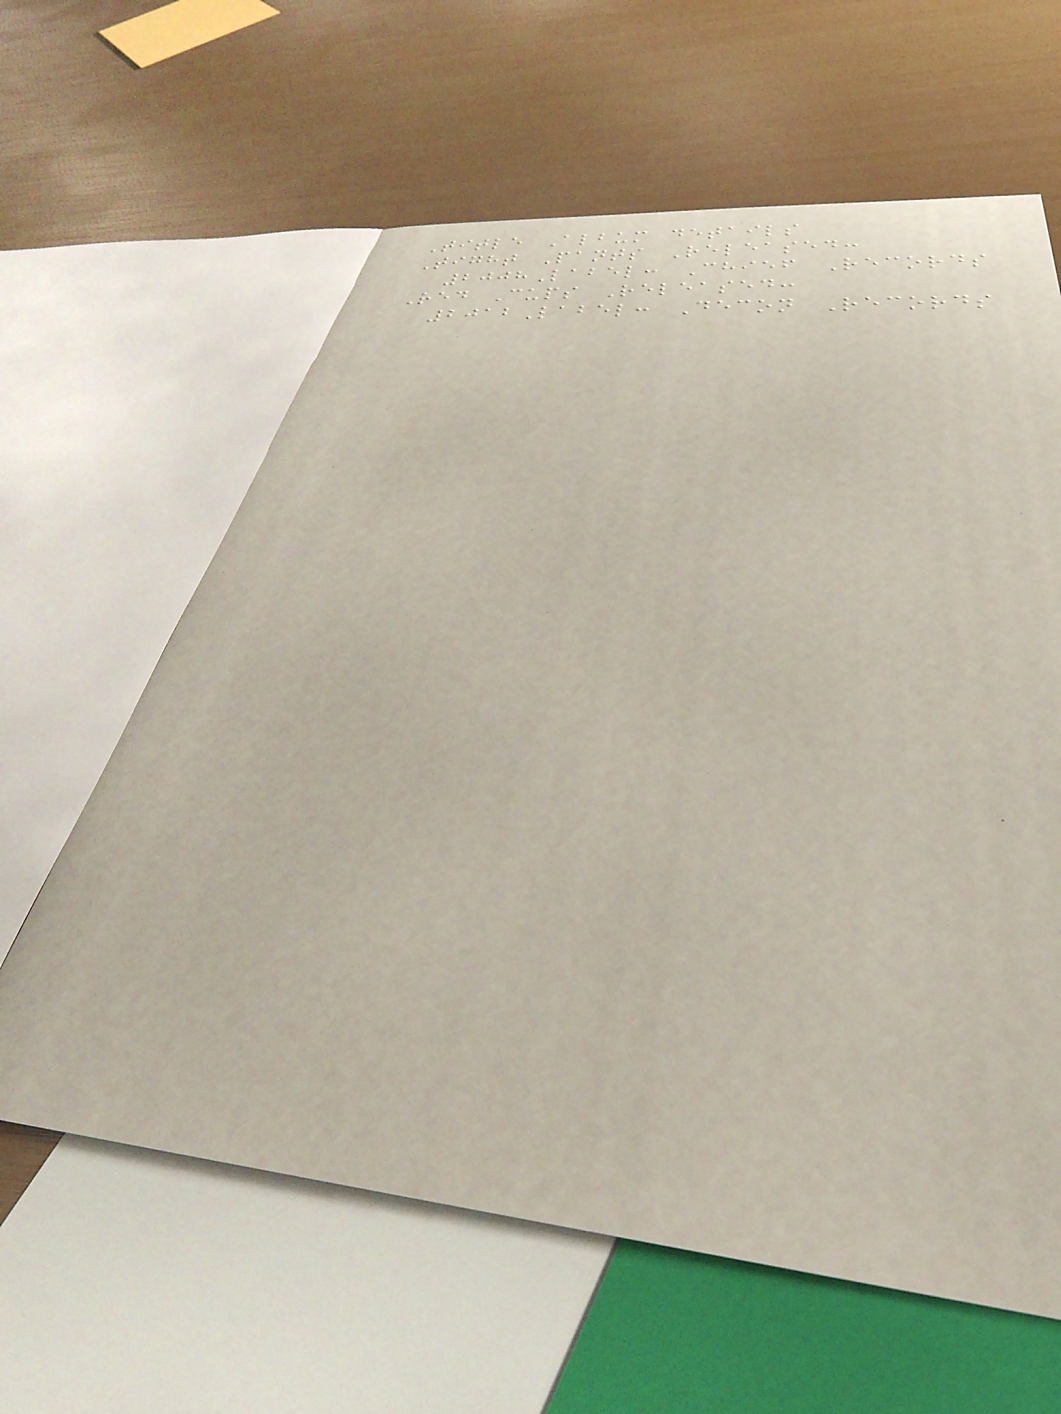Title Album details
Tight Pants Released:
2008Label: Chief Records
Red Cups Released:
2012Label: Decon Records
